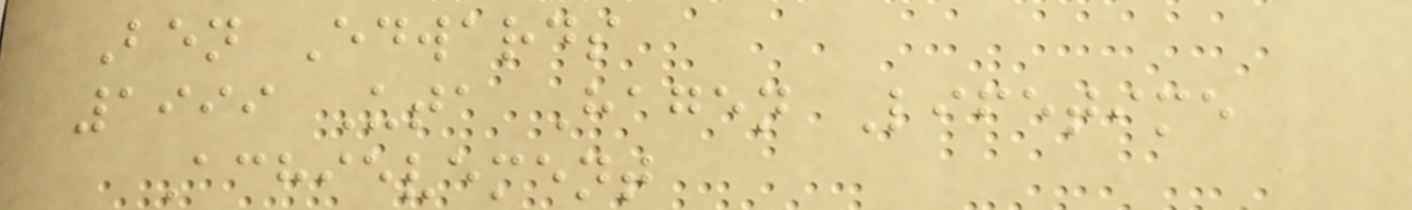Ben Edwards
1999 Uta Hagen Lifetime
Achievement
